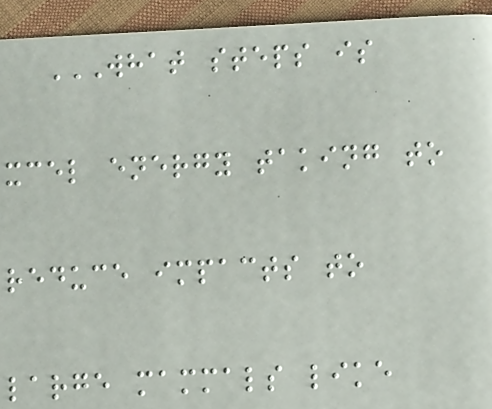WHAT STEPS IS
XCEL ENERGY TAKING TO
REDUCE IMPACTS TO
LARGE MAMMALS LIKE
